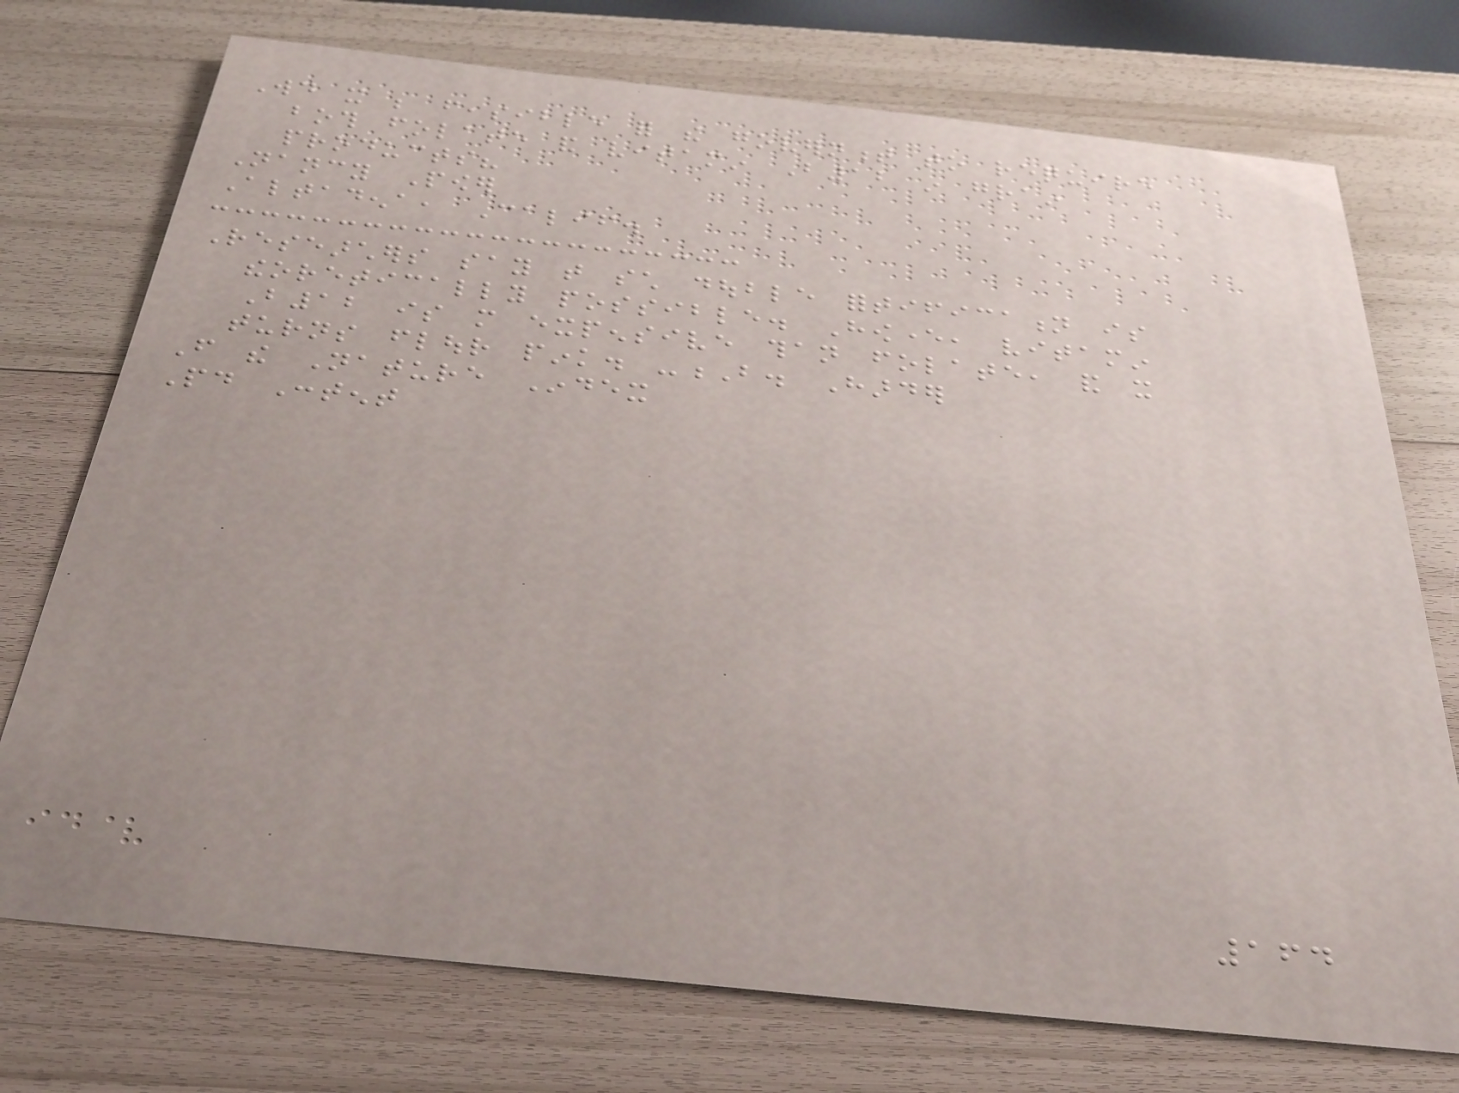Would it be feasible for the government to require
both folate and vitamin B12 in grain
products?
Nancy Power
Altadena, Calif.
Researchers say that such double fortification is
theoretically possible. However, vitamin
B12 is more expensive than folate, and it
turns flour pink. -B. Harder
From the Nature Index
Paid Content
164
